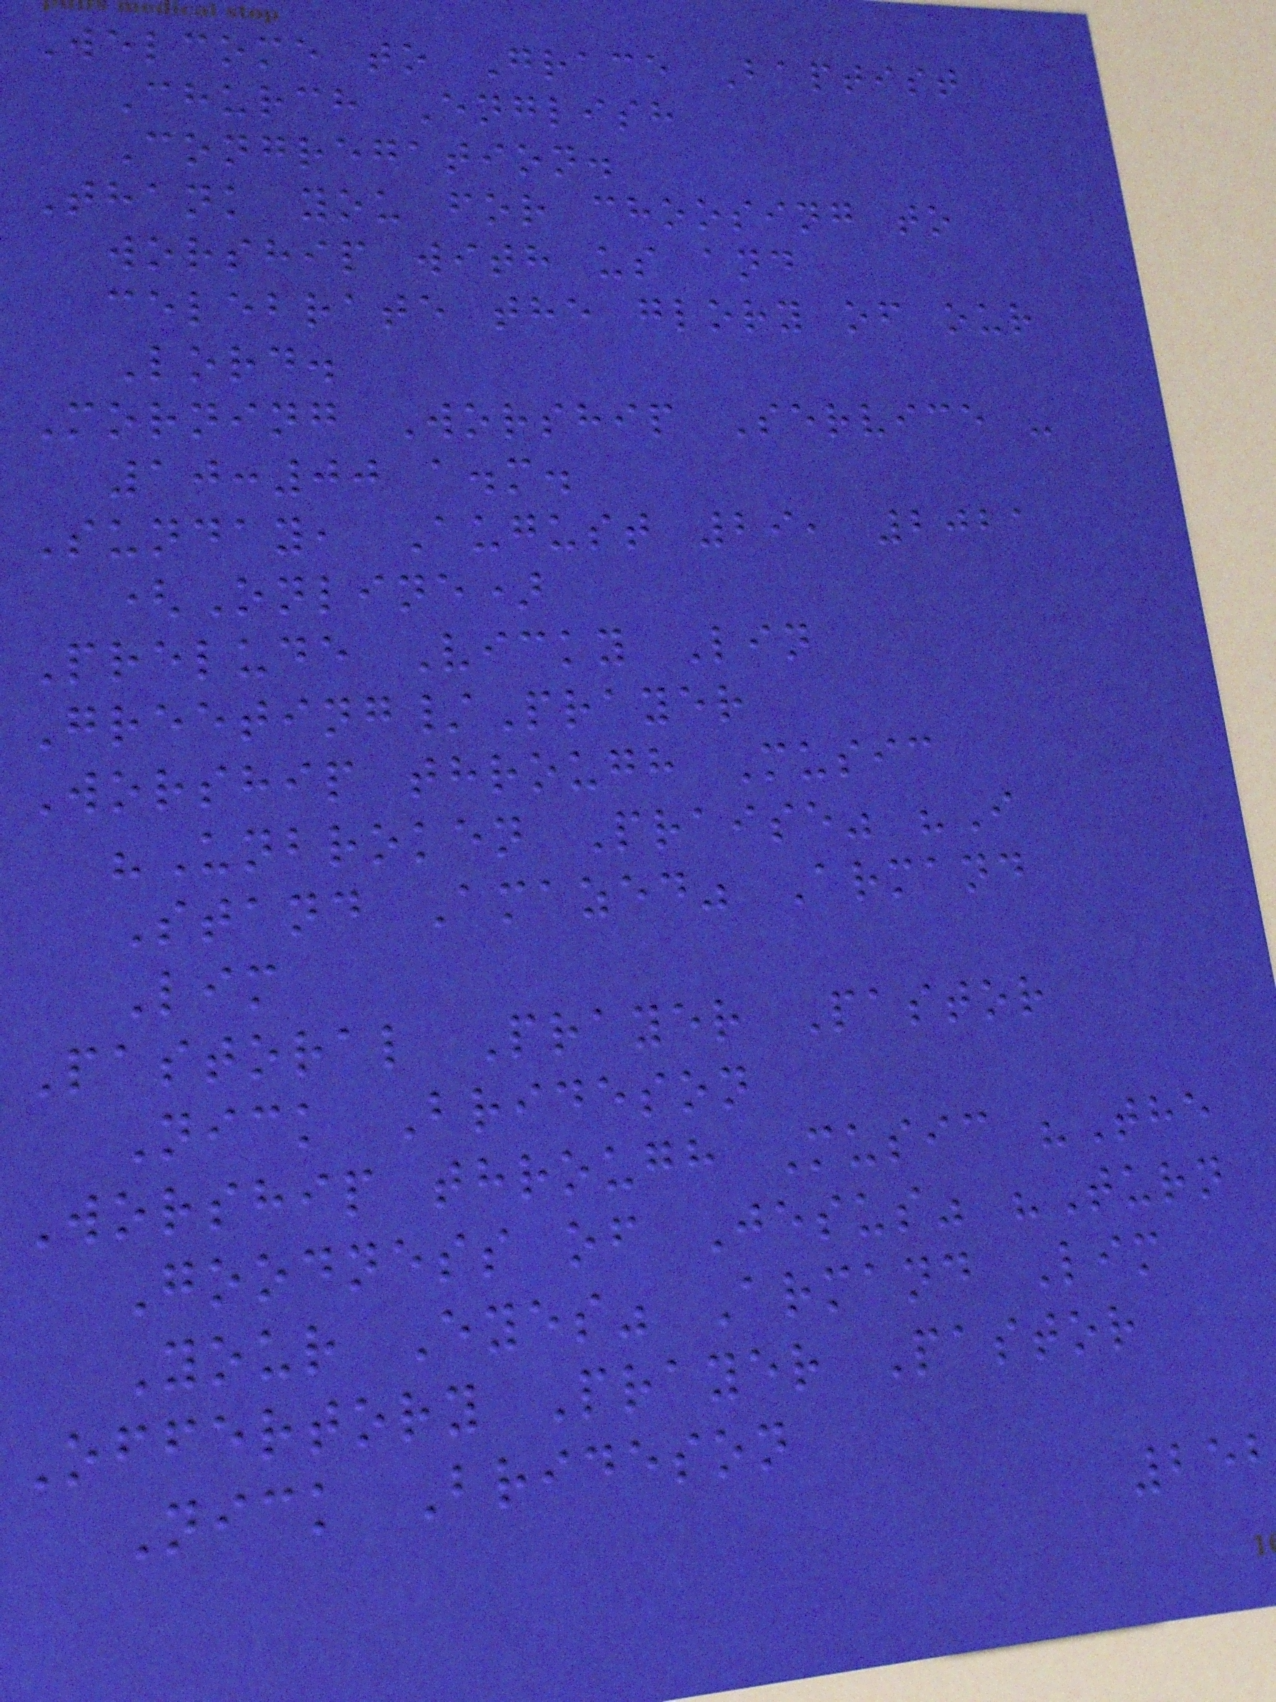Welcome to Grace Baptist
Church English
Congregation.
Thank you for choosing to
worship with us and
celebrate the glory of our
Lord.
Morning Worship Service -
10:00 a.m.
Sunday, August 29, 2021
(Online)
Prelude Vicky Lin
Greeting/Prayer
Worship through Music
"Unbroken Praise" "I
Stand Amazed" Armand
Lim
Pastoral Prayer Pastor
Nick Brideson
Worship through Music "The
Goodness of Jesus" "Turn
Your Eyes" Armand Lim
Offertory Prayer Pastor
Nick Brideson
